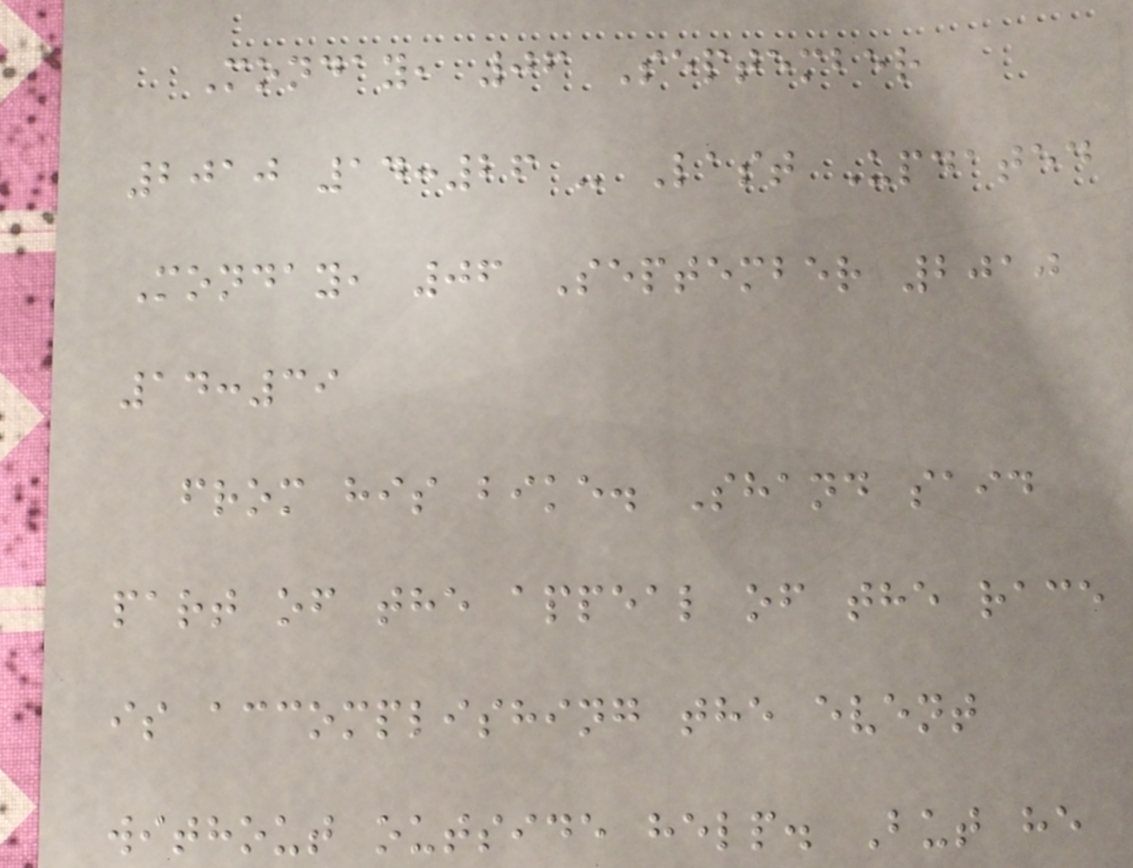Monday, 06 September
2010 14:26 - Last Updated
Monday, 06 September 2010
14:39
from his bike. Shand said
part of the appeal of the race
is accomplishing the event
without outside help. But he
